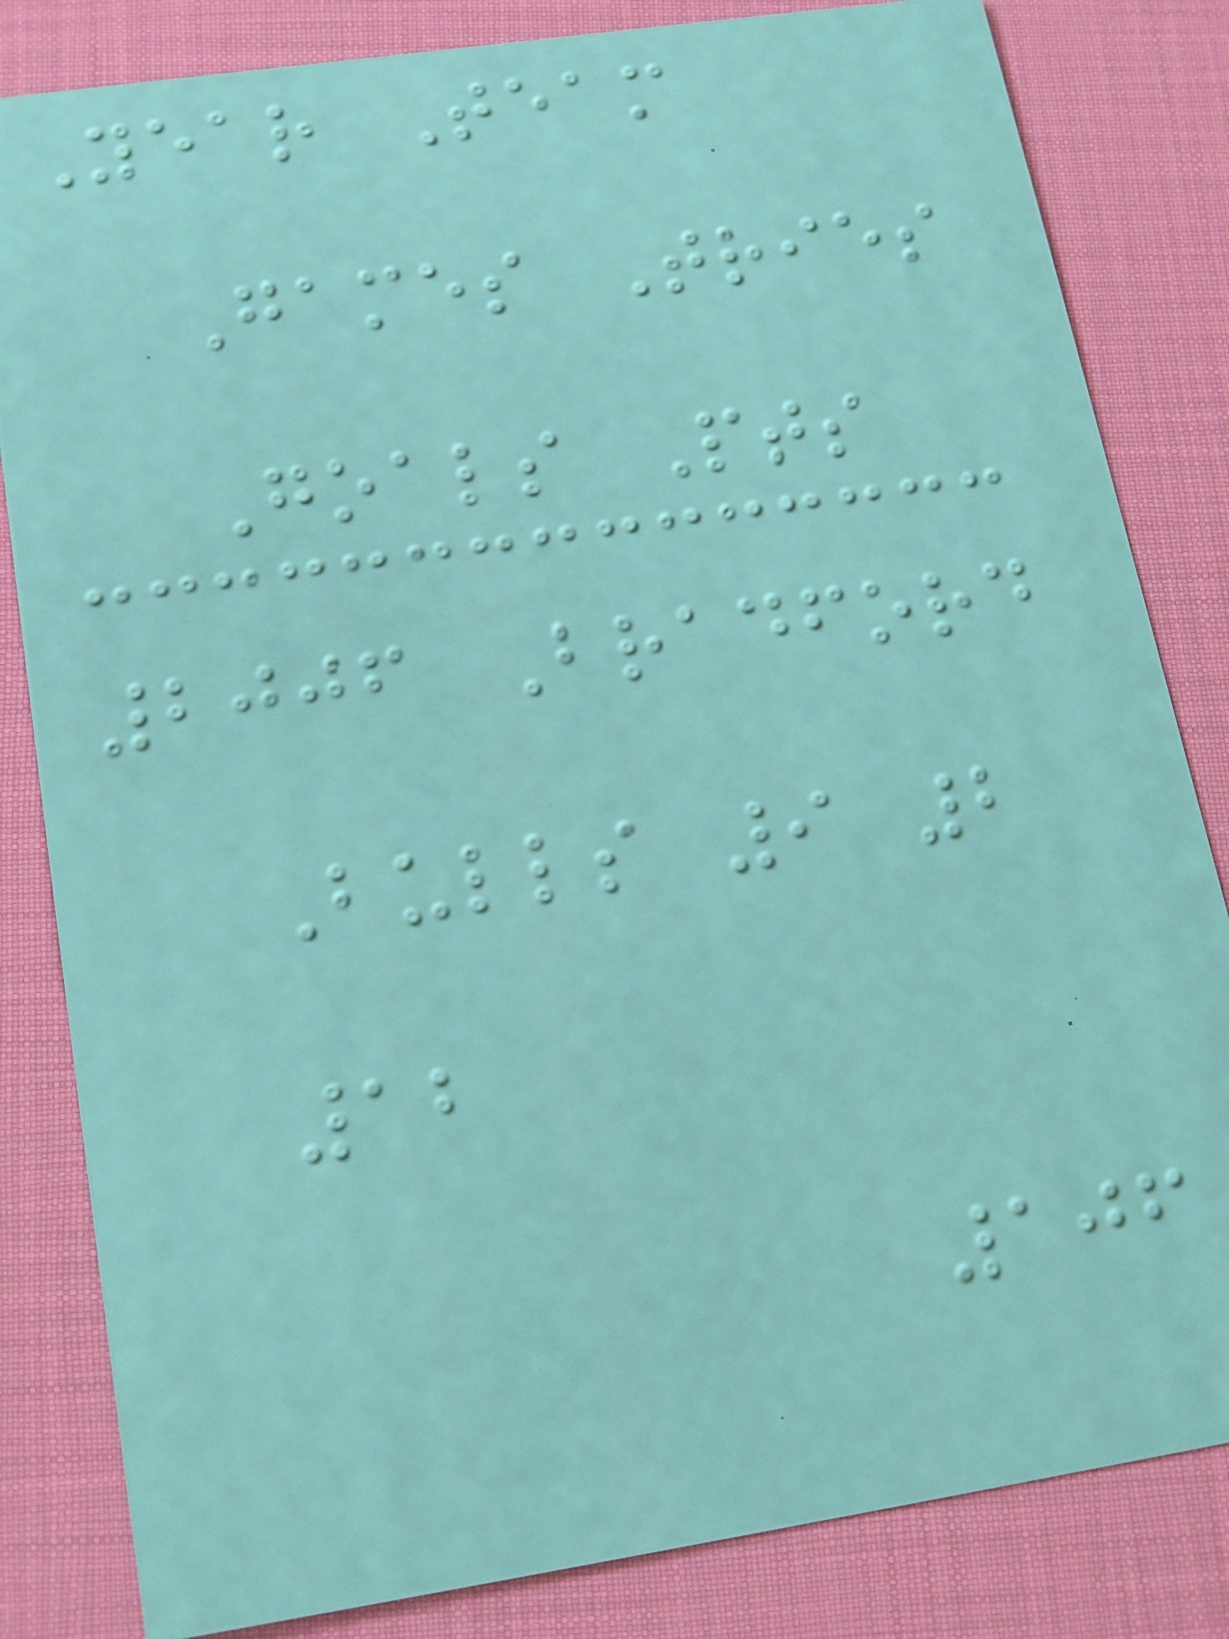Year Team
Games Tries
Goals Pts
2006 Bradford
Bulls 9 2
12
106
